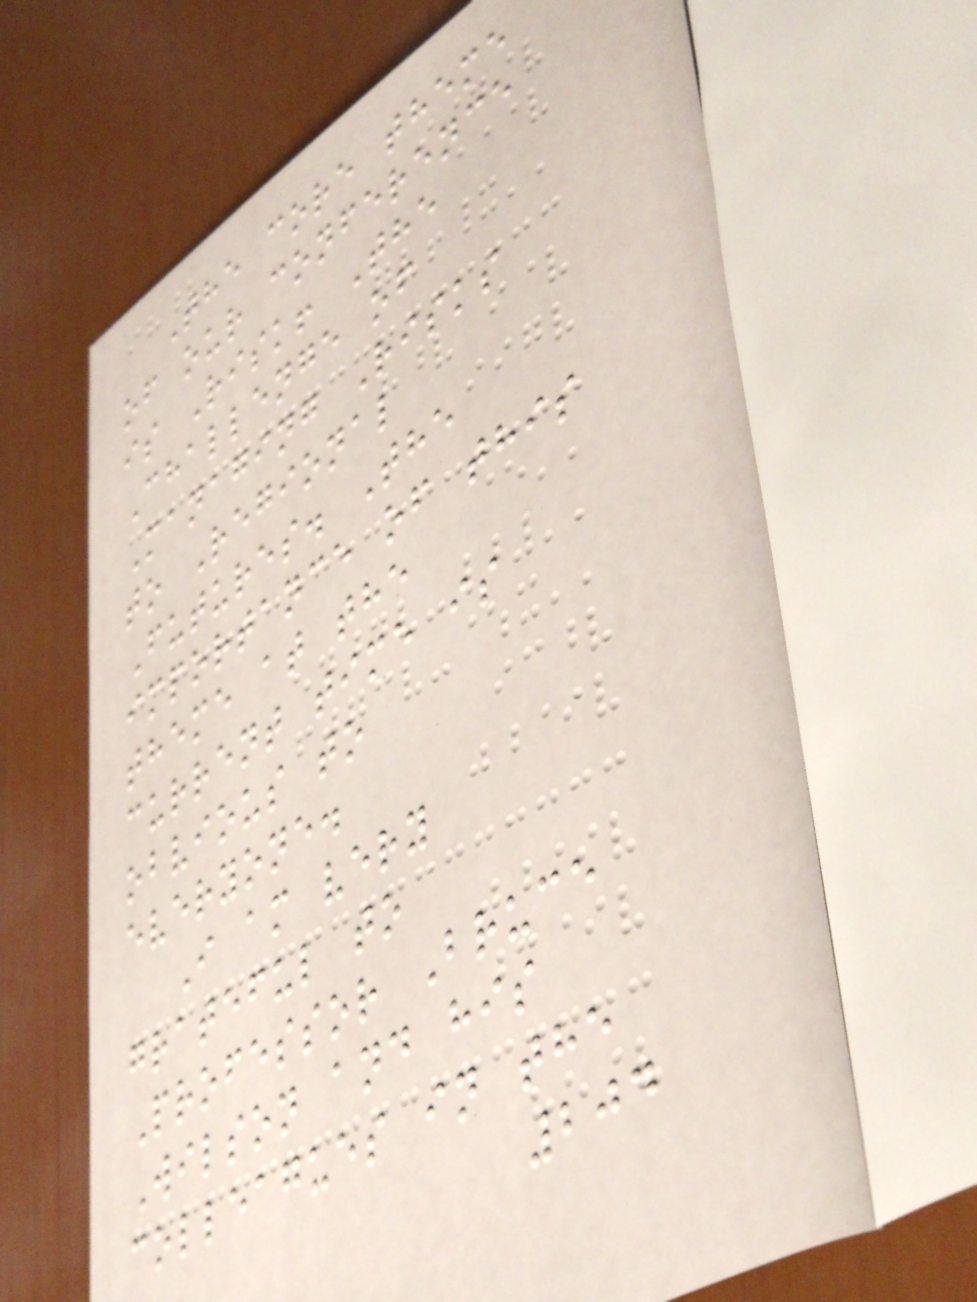The core theme
of our conference
is Risk! The
Challenge of
Managing Risks
to Regional
Futures. The
importance of this
theme at the
current time is
obvious to
everyone.
I am very
grateful to
Professor Bruce
Wilson and his
colleagues in the
204
